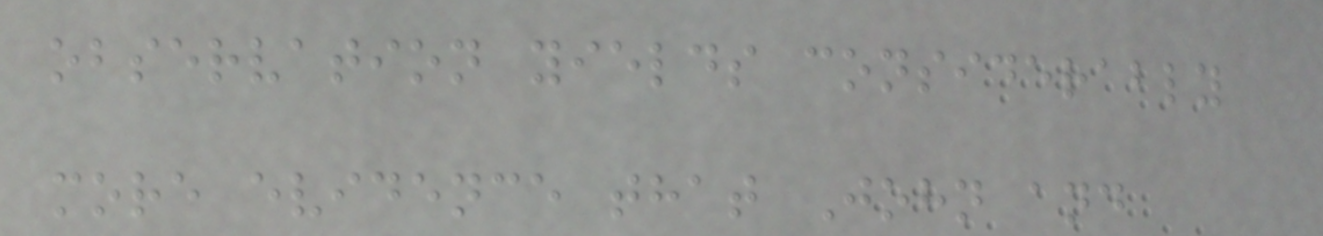observation yields considerably
more evidence that John and
